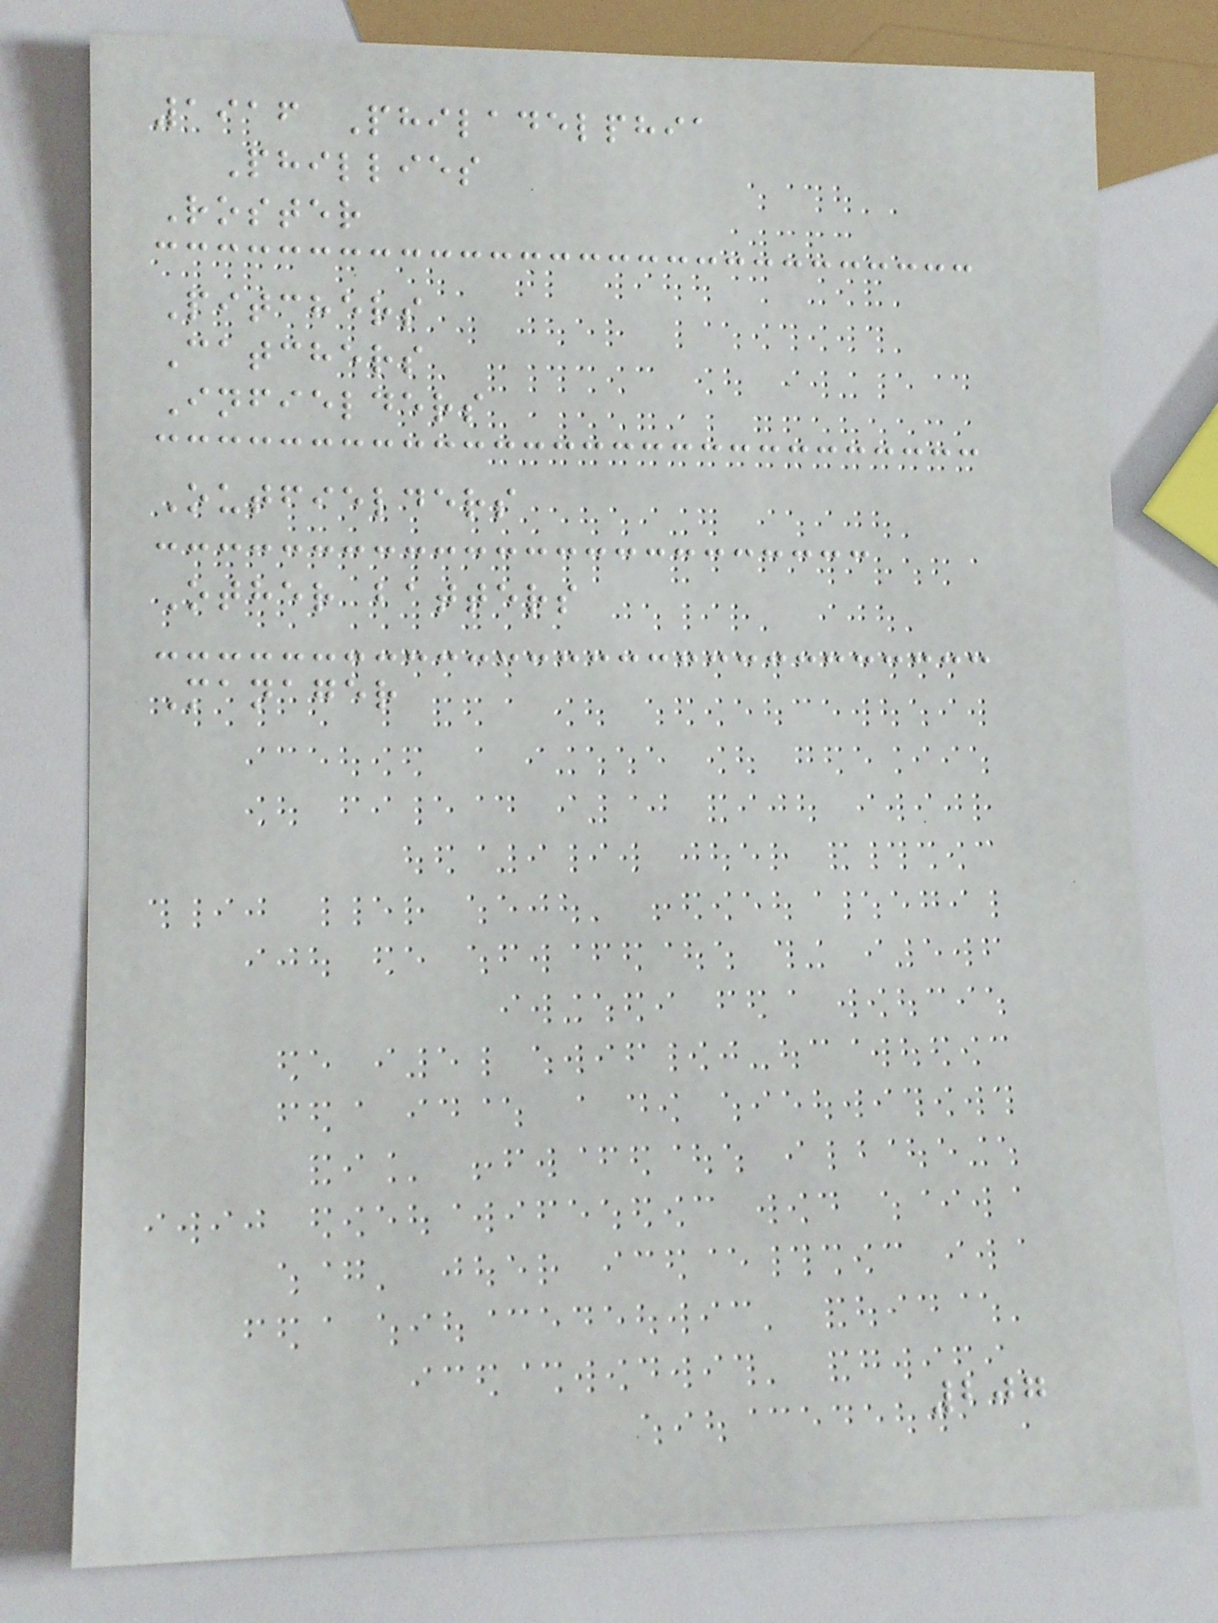1916 Philadelphia
Phillies
Roster
Pitchers
Catchers
Infielders
Outfielders
Other batters
Manager
207
